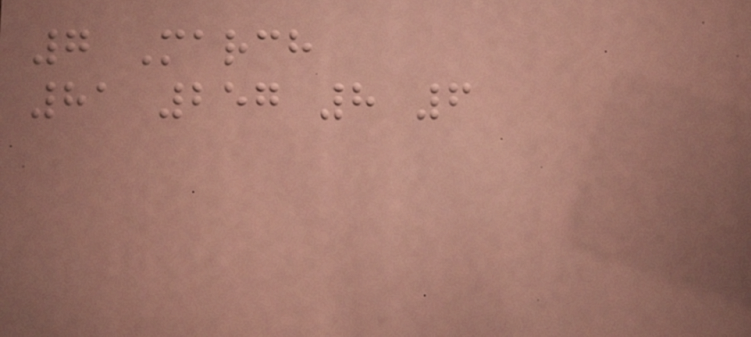7 March
81 257 8 6
